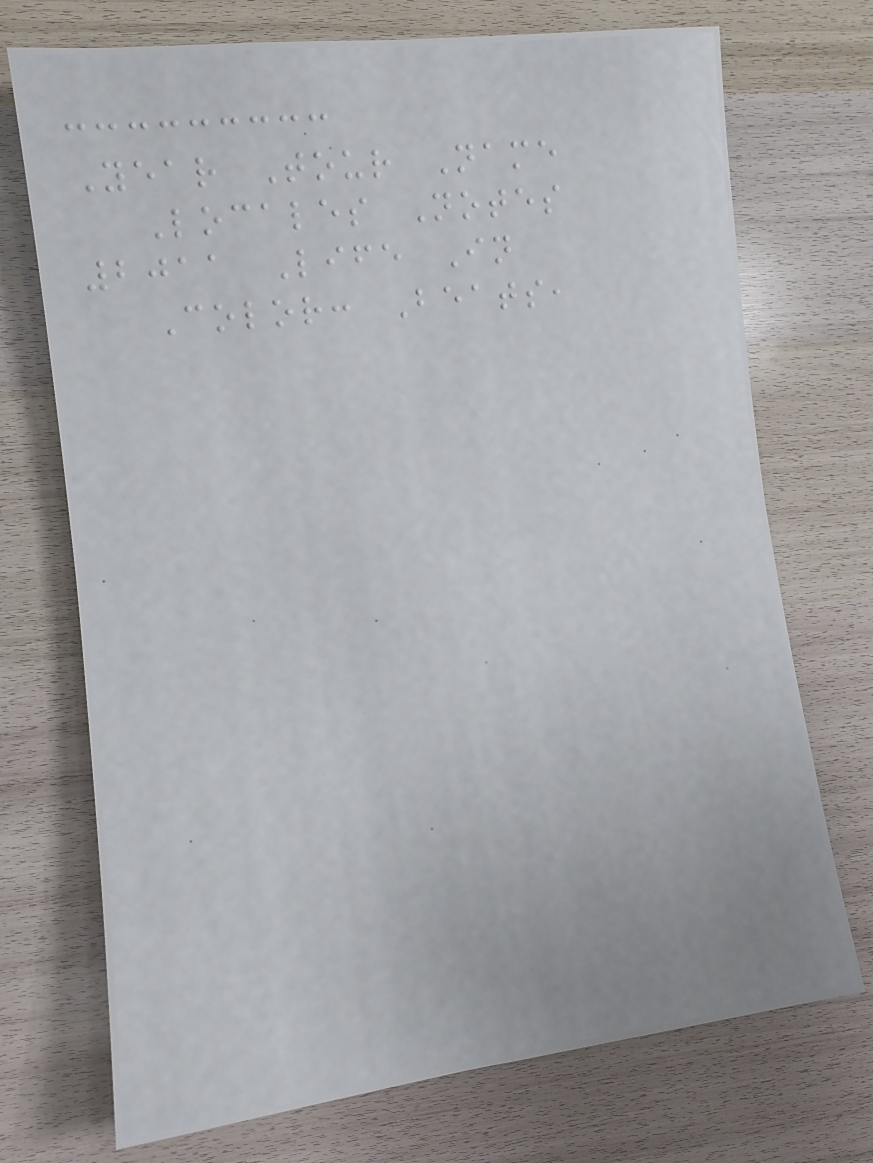Year Tour Name
Locales Notes
2011 Life In
Color: Beats,
